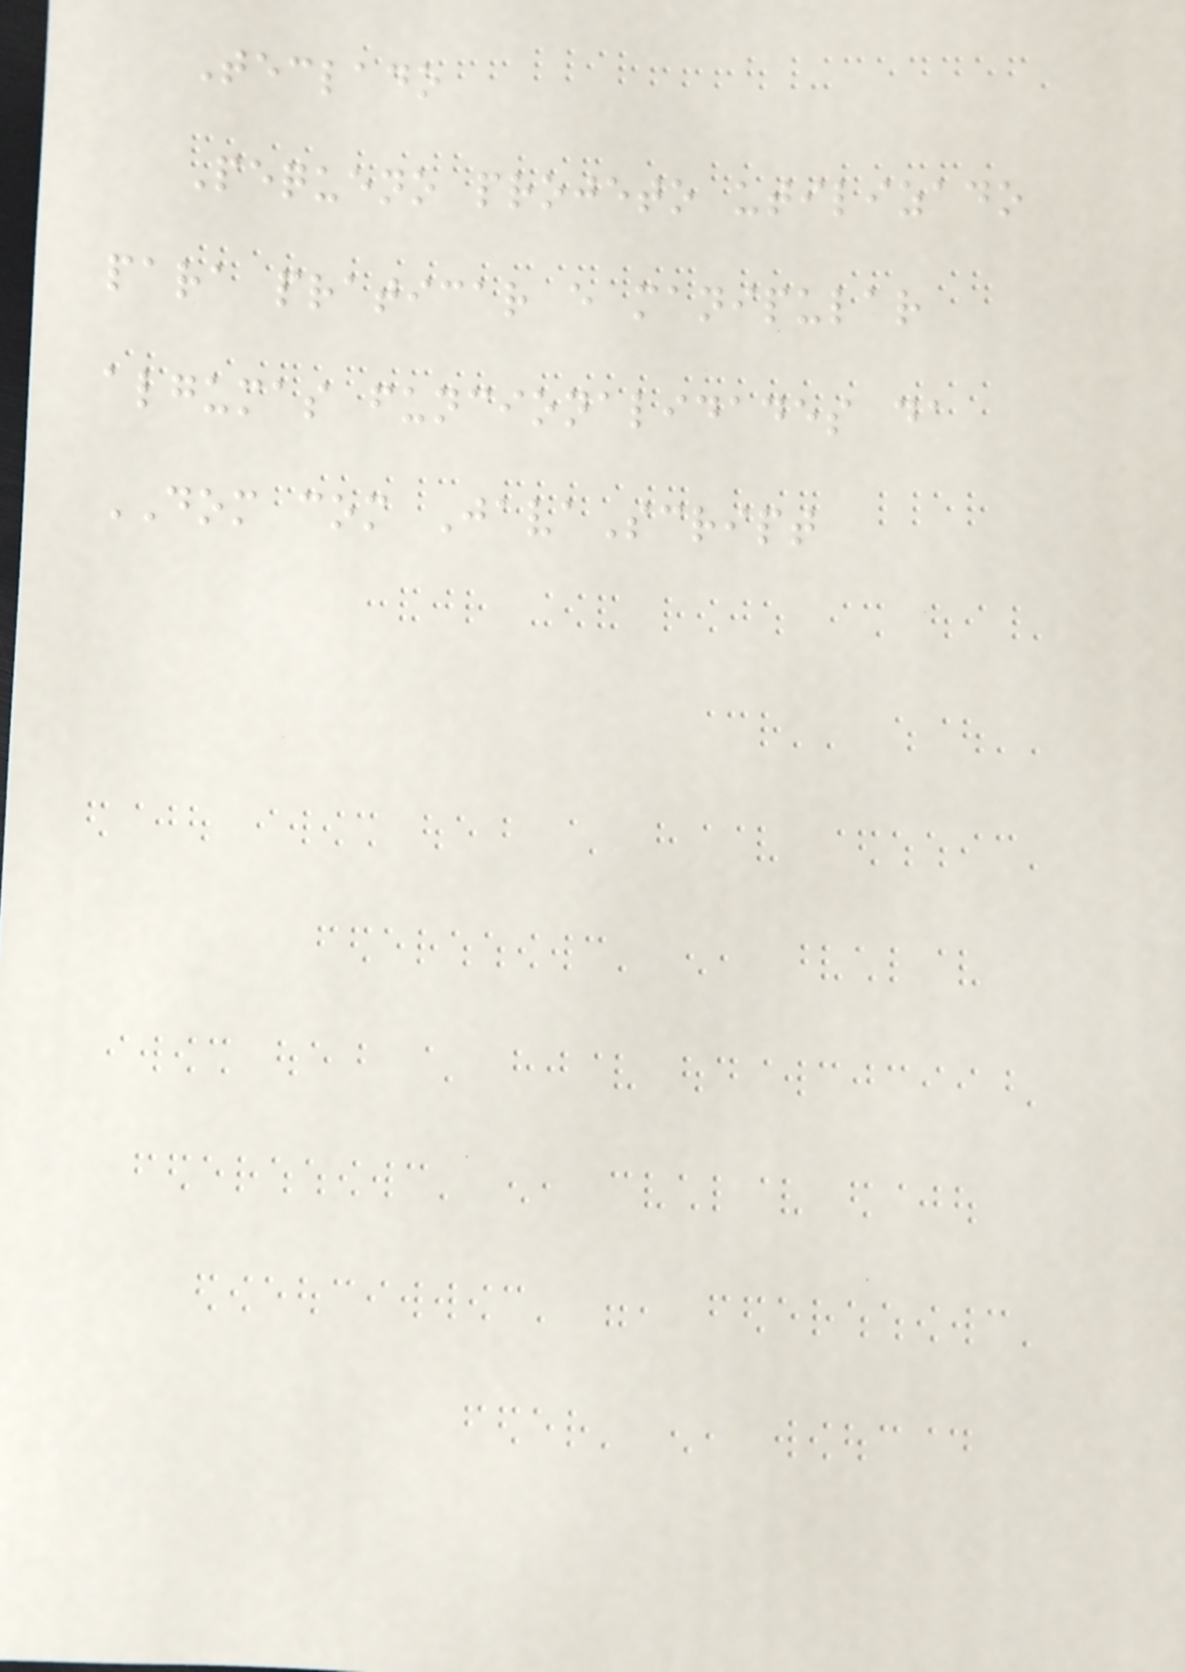Teclado
Pequeno projeto utilizado
para praticar e manipular
algumas funcionalidades da
DOM com JavaScript
